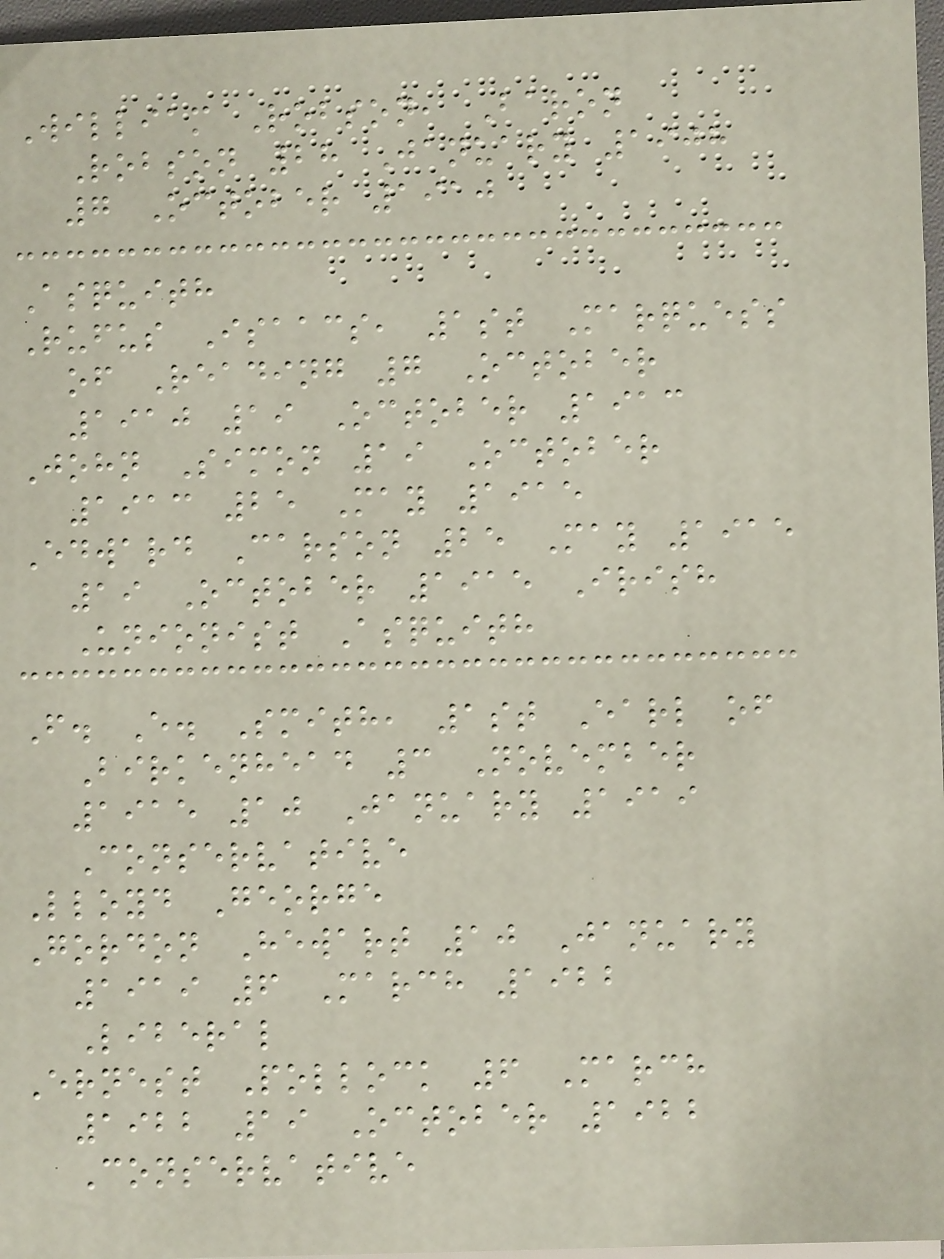William Robson, Baron
Robson 28 January 1908
7 October 1910
Asquith
Rufus Isaacs, 1st Marquess
of Reading 7 October
1910 19 October 1913
John Simon 19 October
1913 25 May 1915
Edward Carson 25 May 1915
19 October 1915 Irish
Unionist Asquith
F. E. Smith, 1st Earl of
Birkenhead 3 November
1915 10 January 1919
Conservative
Lloyd George
Gordon Hewart 10 January
1919 6 March 1922
Liberal
Ernest Pollock 6 March
1922 19 October 1922
Conservative
